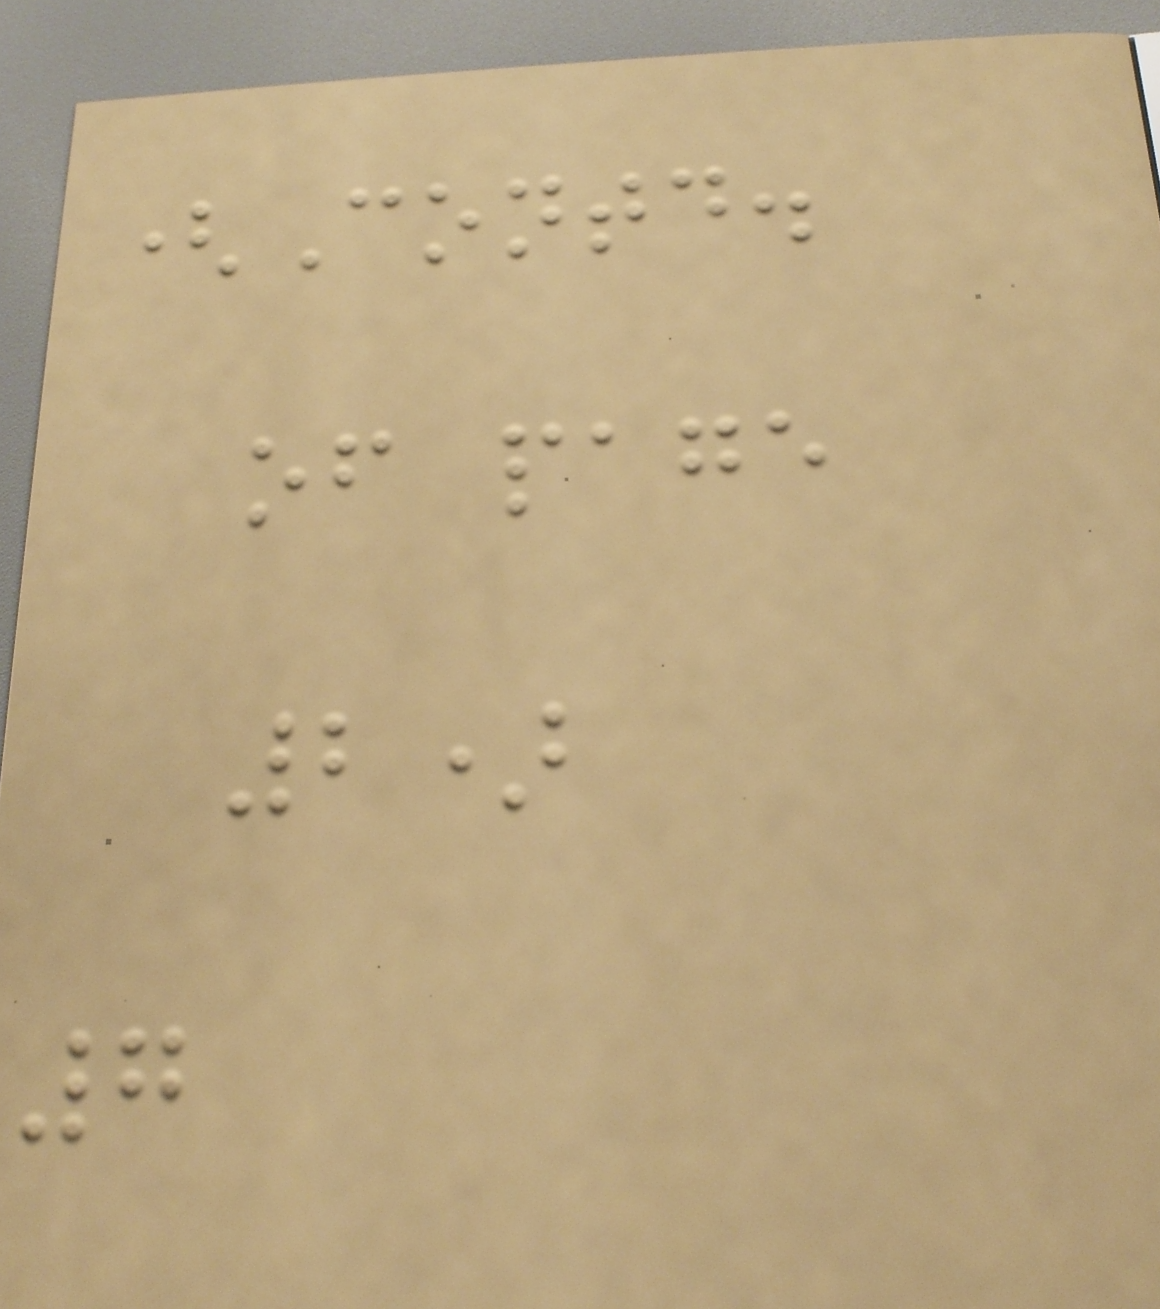(Contd.
of page
2)
7
